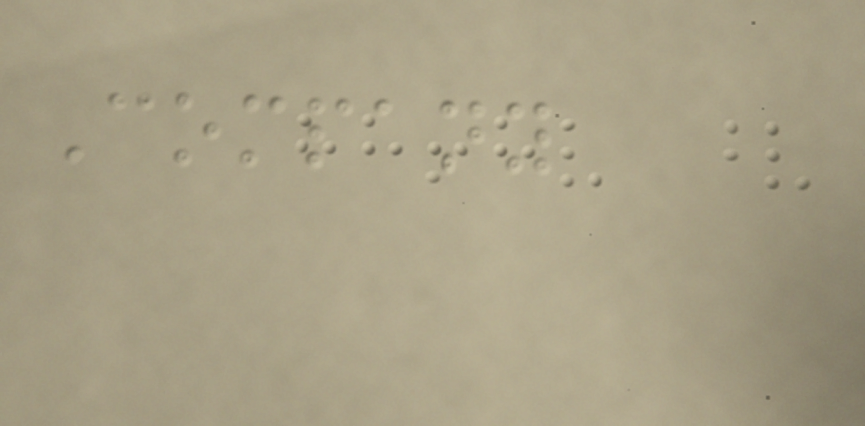Company
